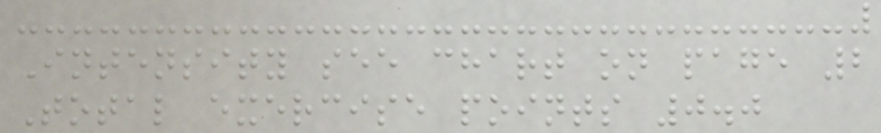Intensity see chart on page 2
Total exercise points 0.0
